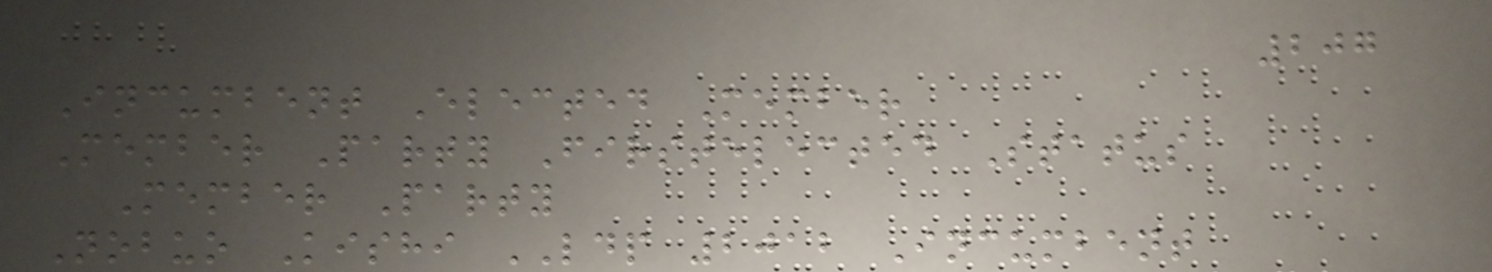207
Incumbent Elected Member
Member Party Firstelected Status
Member Party
Nobuo Kishi LDP 2012 Incumbent
